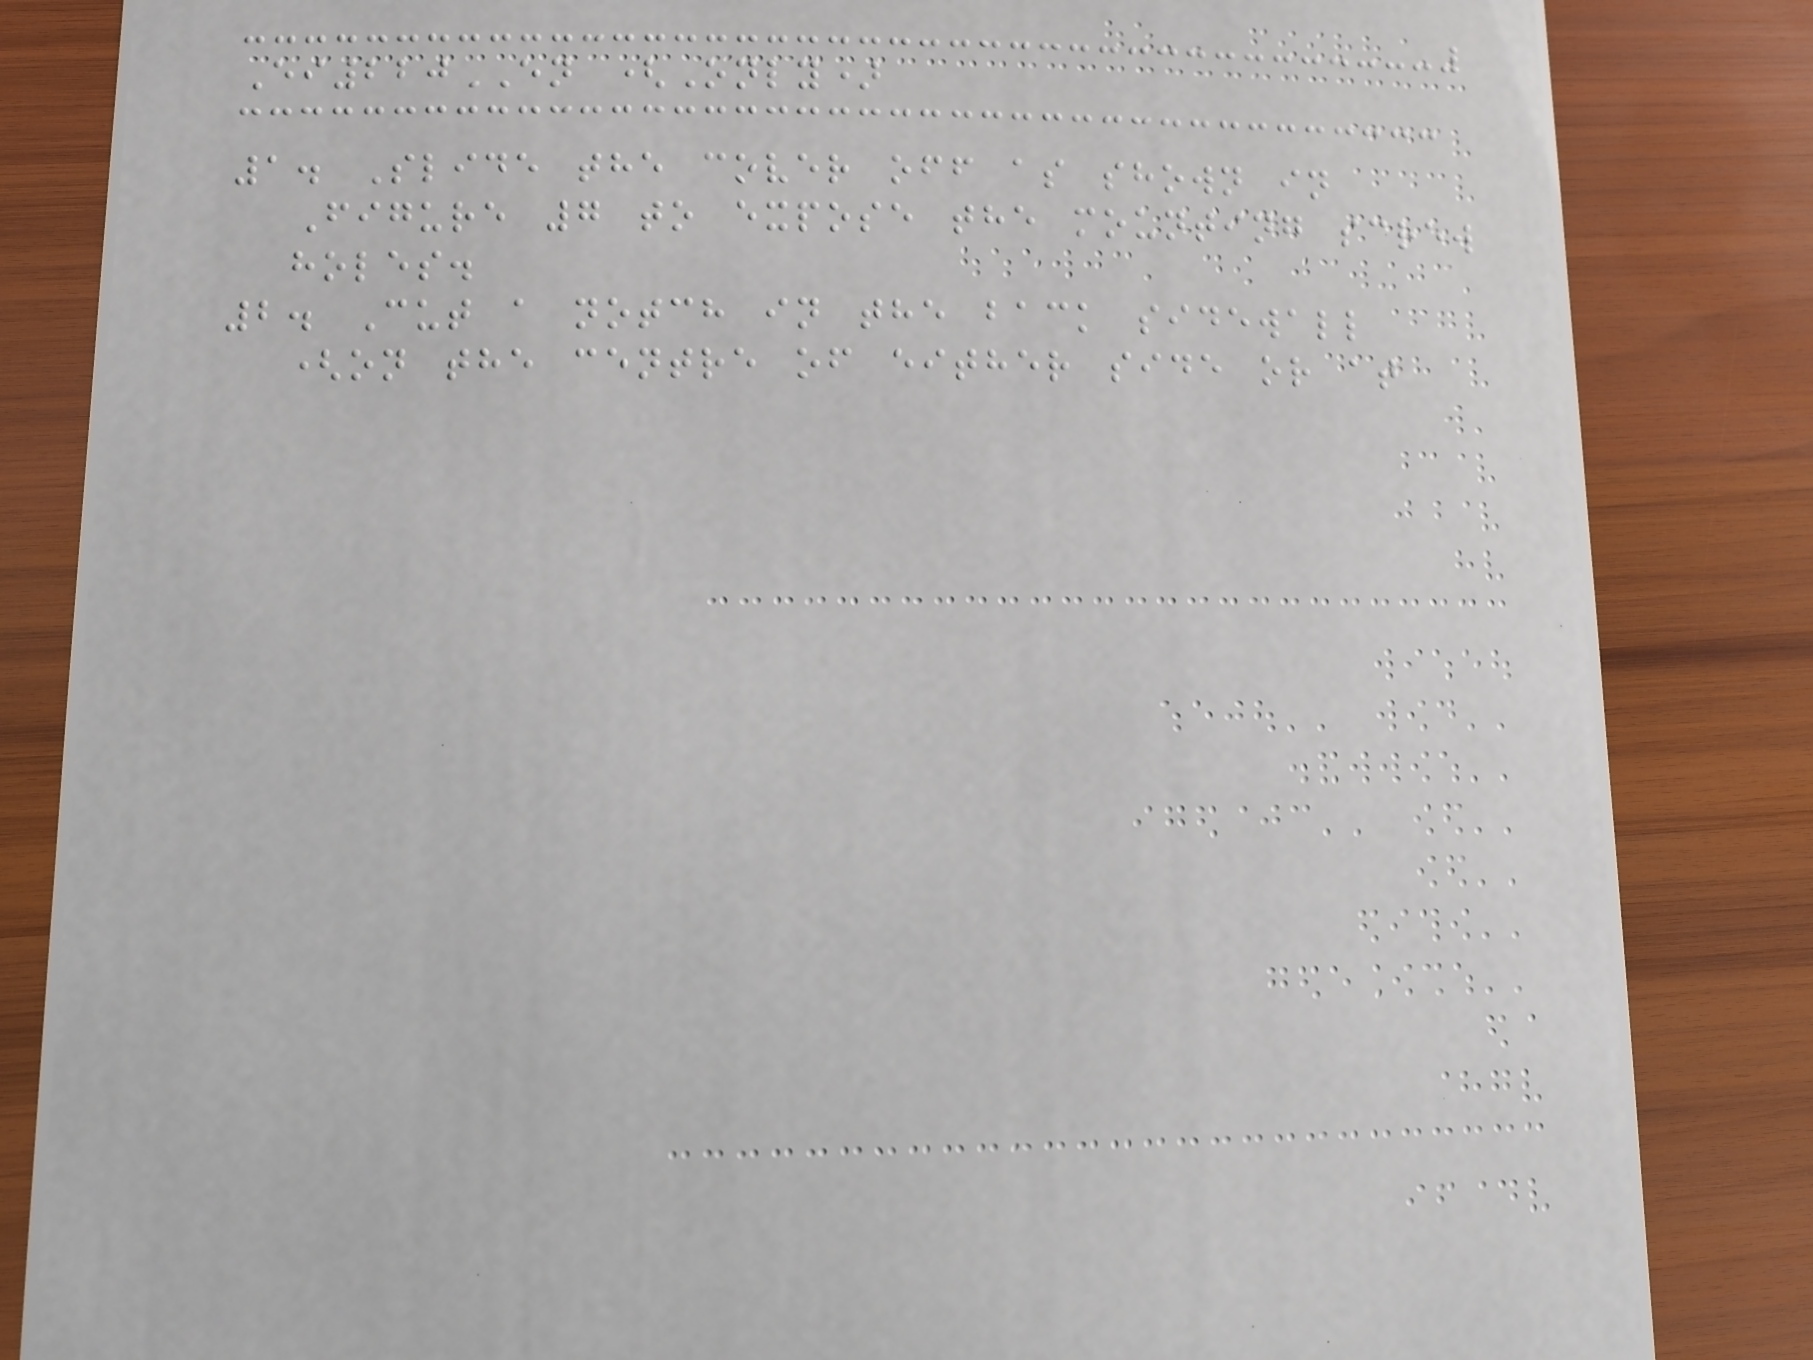Ei220EN (Only)
1. Slide the cover off as shown in
Figure 7 to expose the mounting screw
holes.
2. Cut a notch in the back sidewall
(on the centre of either side or at
